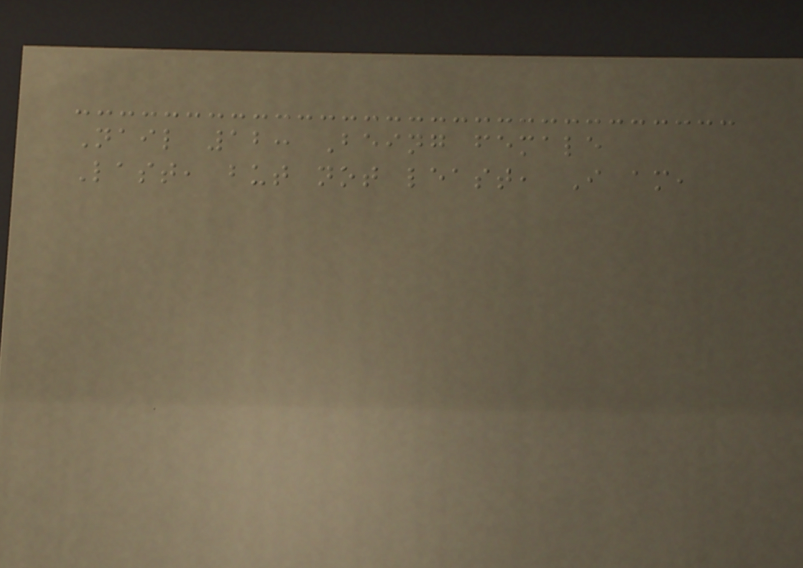Nail 12: Being female
Last, but not least, I am,
